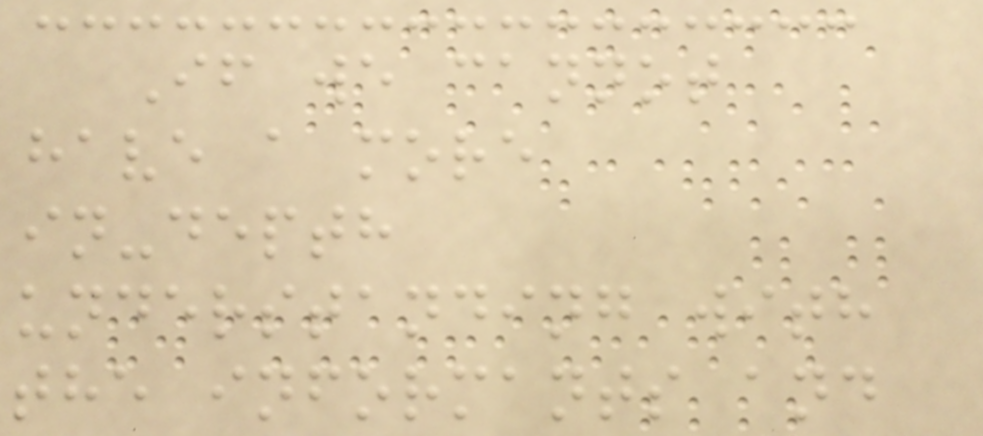If we cannot
have a more
in-depth
understanding with
the informants and
